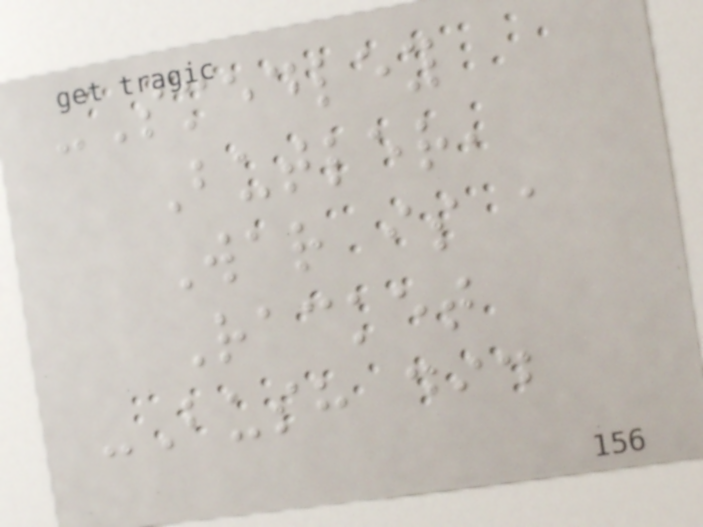-Smedley
Butler,
War is a
Racket
-Bush did
